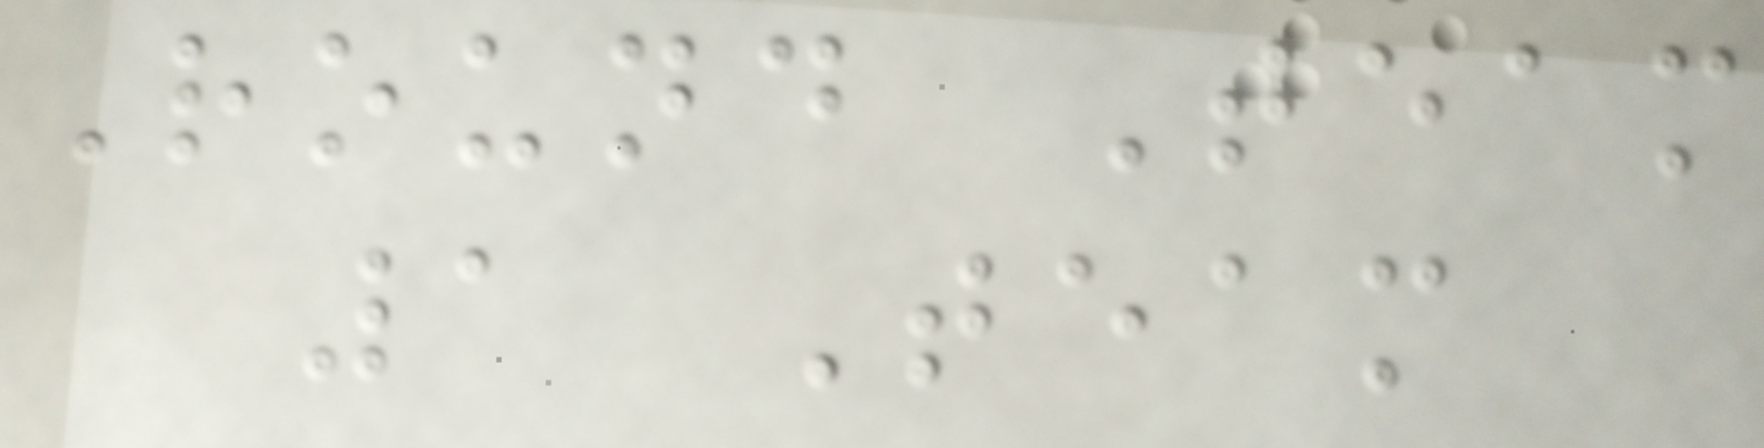Round Team
1 Team
